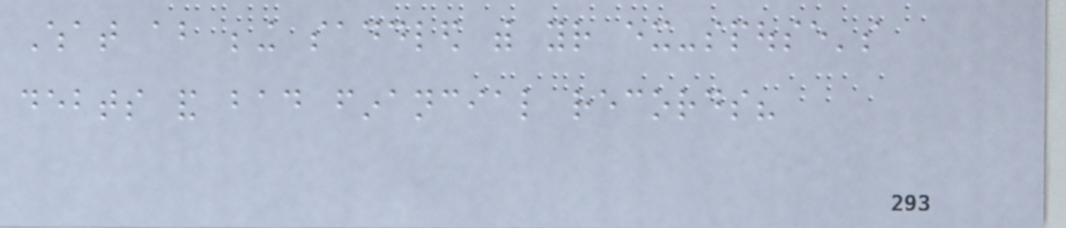What about being saddled with your ex-spouse's
debts and bad financial records?
